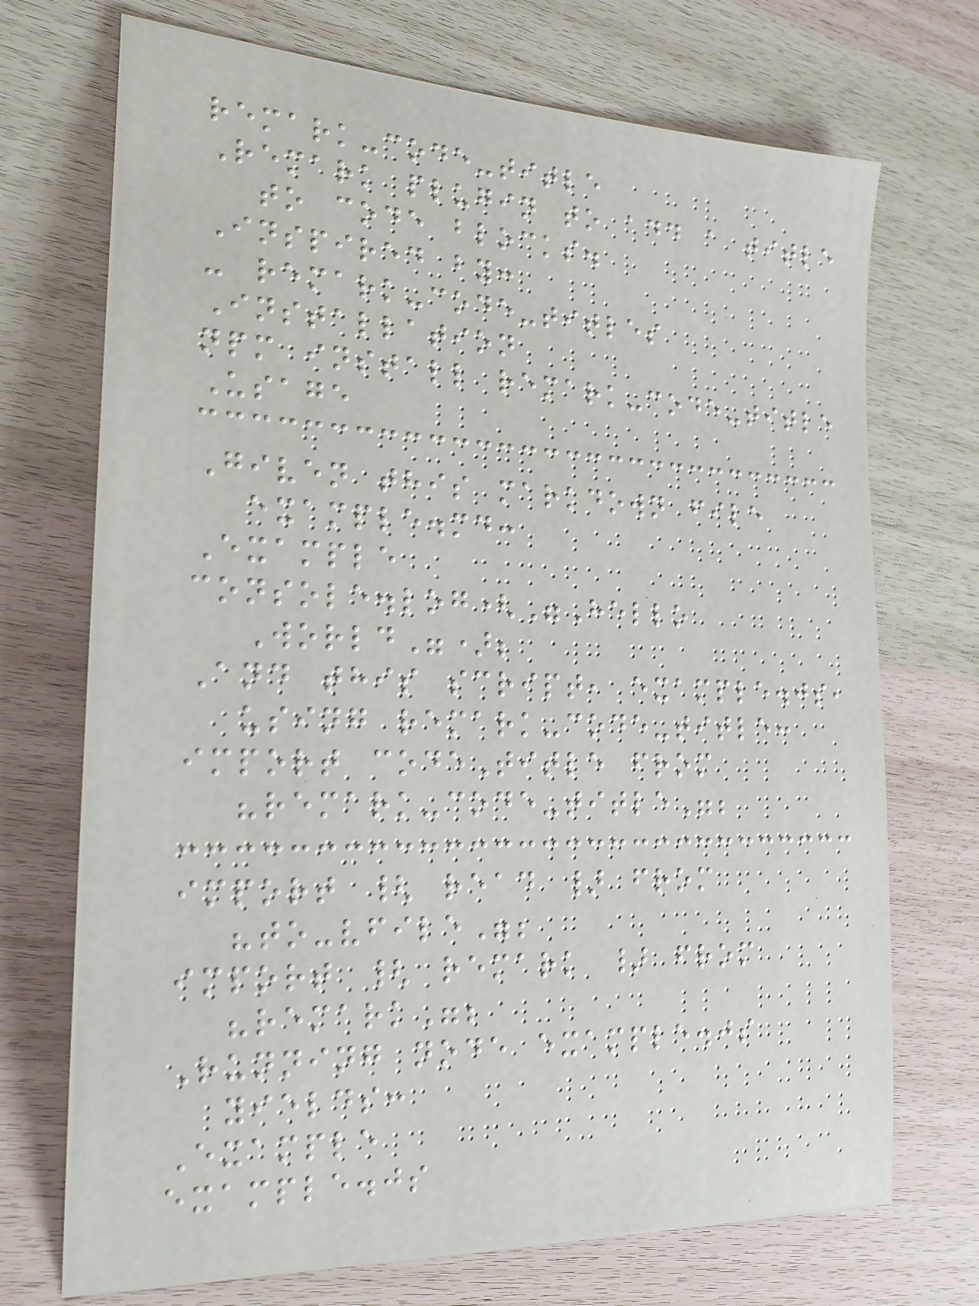remark-code-title
Remark plugin to add a title
to code blocks.
Inspired by:
- remark-code-titles
Installation
npm install remark-code-title
Usage
Given this markdown file
example.md:
Example
console.log("Hello
World");
And this script, example.js,
using remark-code-title:
import codeTitle from
"remark-code-title";
import { read } from
"to-vfile";
import { remark } from
"remark";
Running node example.js
yields:
Example
example.js
